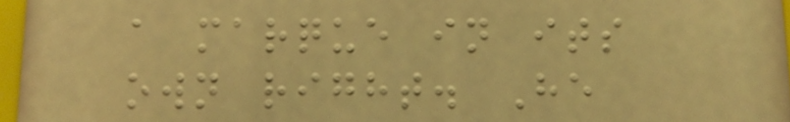a marque in its
own right. He
